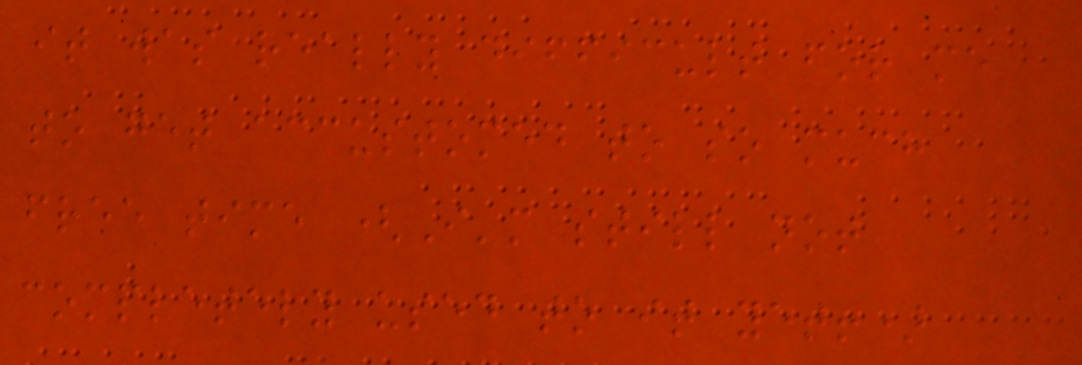it was really difficult for me
to get accustomed to so much
free time (I'm still not
completely used to it yet!)
